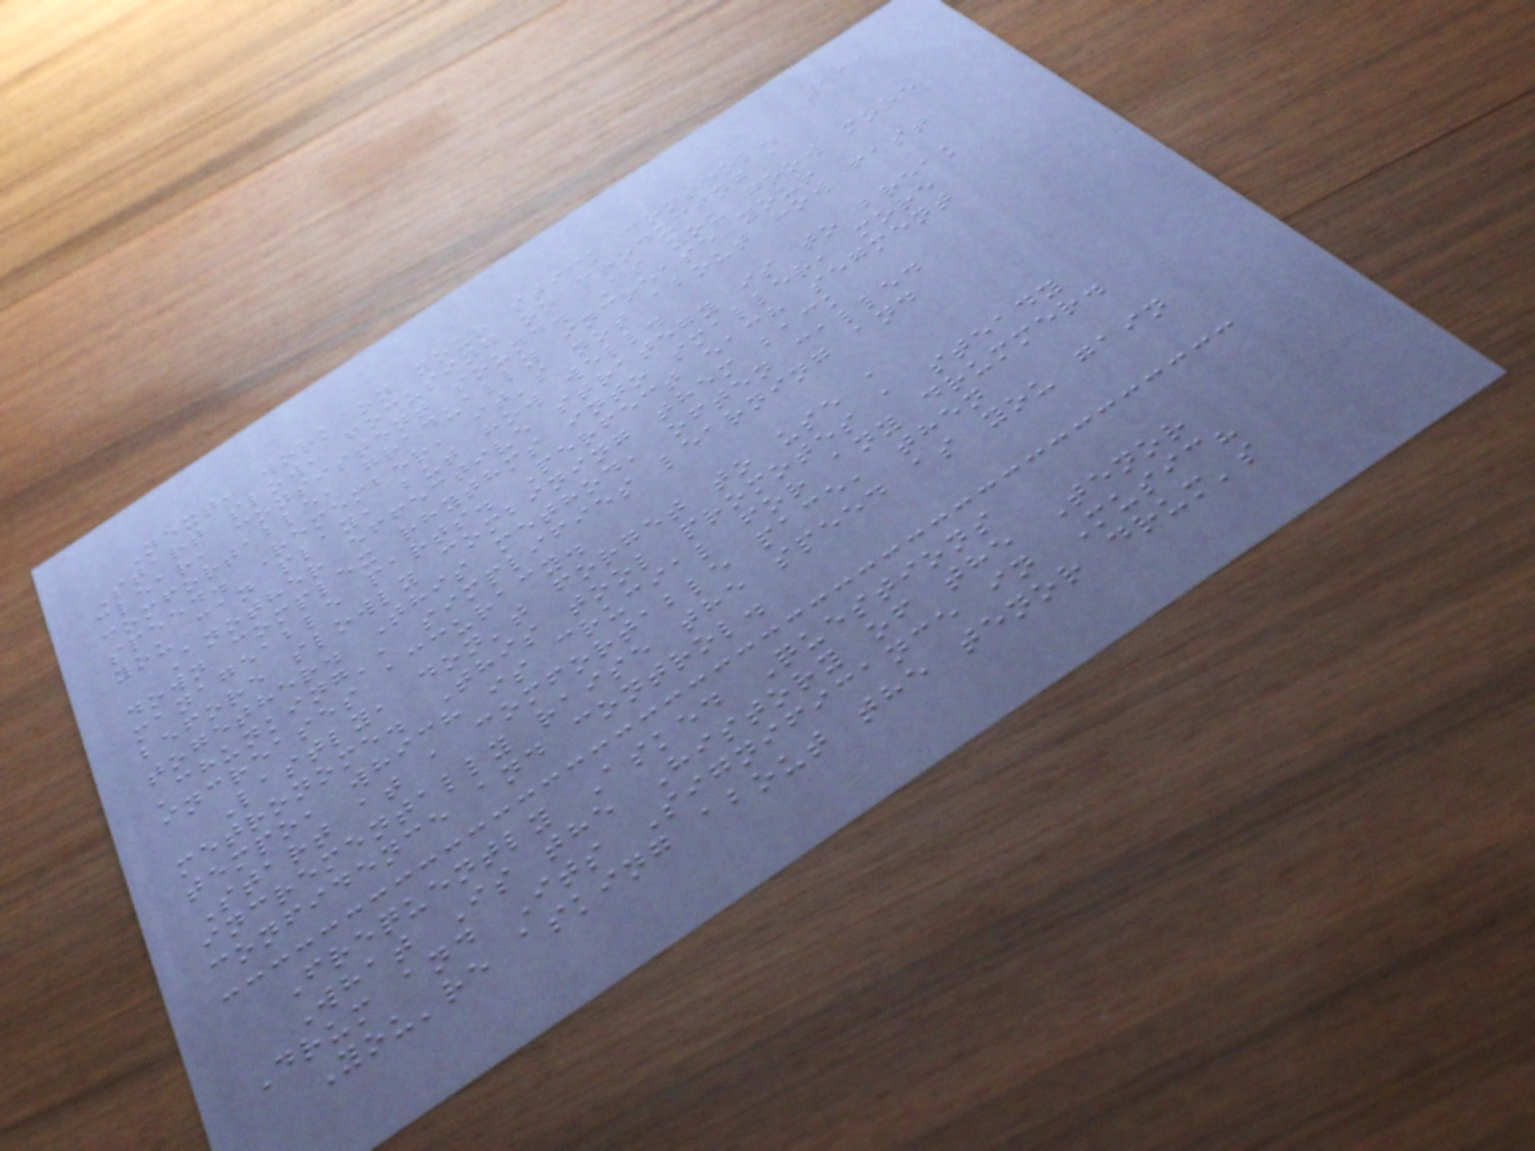111
Next, work on your stick control.
Start slow, focusing on producing a
clear, consistent sound. As you grow more
comfortable, gradually increase your
speed. Remember, it's not about how fast
you can play, but how well.
Another effective strategy is to break
down complex rhythms into smaller, more
manageable parts. Perfect each segment
before slowly combining them back
together. This method, often called
'chunking', simplifies learning and
increases accuracy.
Lastly, don't forget to use a
metronome. This tool promotes a steady
tempo, which is crucial for any drummer.
Start at a comfortable pace, then
incrementally raise the speed as you gain
confidence and control.
Frequently Asked Questions
What Is the History of the Tenor
Drum and Its Significance in Music?
You're asking about the tenor drum's
